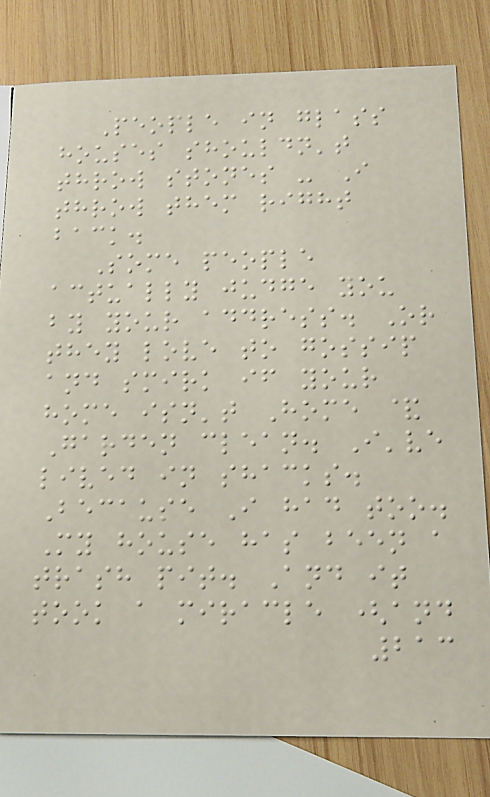People in glass
houses shouldn't
throw stones - I
throw them right
back.
Some people
actually judge you
by your address. Or
they love to gossip
and smirk if your
home isn't Home &
Garden clean. I've
lived in shacks.
Because I had too.
My house has been a
trash pit. And it
took a miracle (and
213
